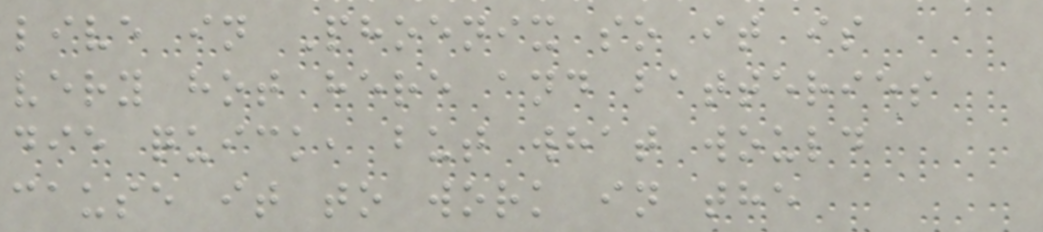live in Phoenix so it is
very hot here and batteries
die quick, but what would
cause it to work in the
